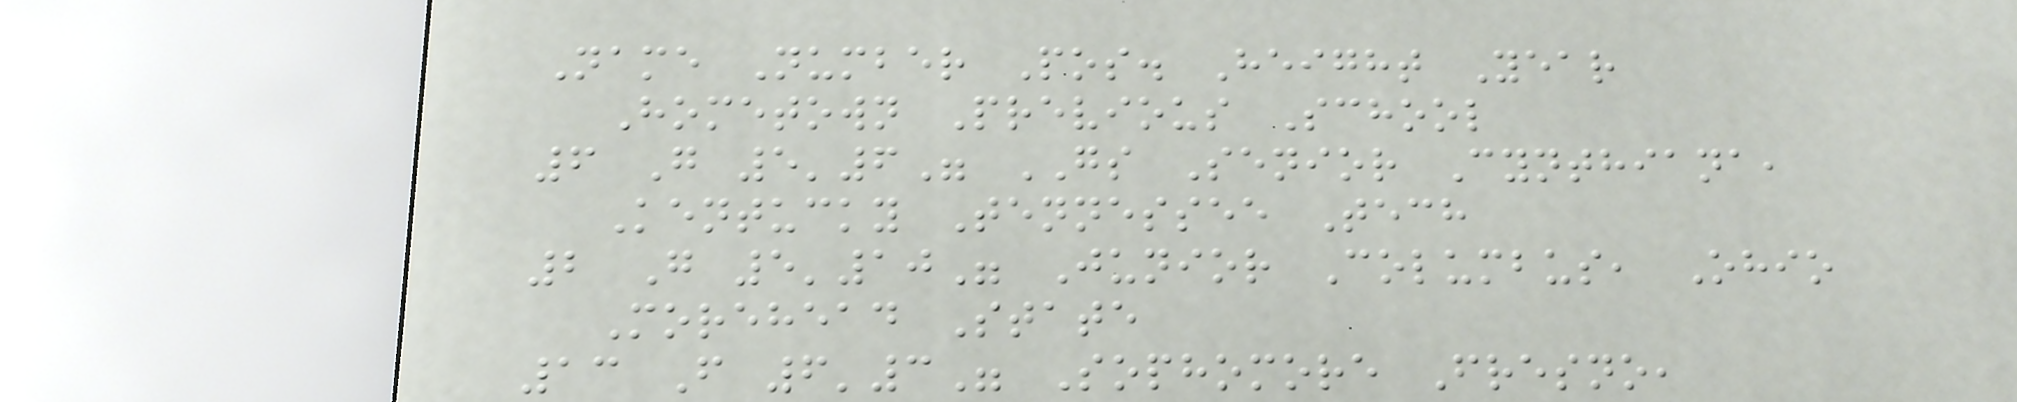Name Number Pos. Height Year
Hometown Previous School
6 G 5'6" GS Senior Cynthiana,
Kentucky Tennessee Tech
2 G 5'10" Junior Columbus, Ohio
Morehead State
13 F 6'3" Sophomore Fresno,
